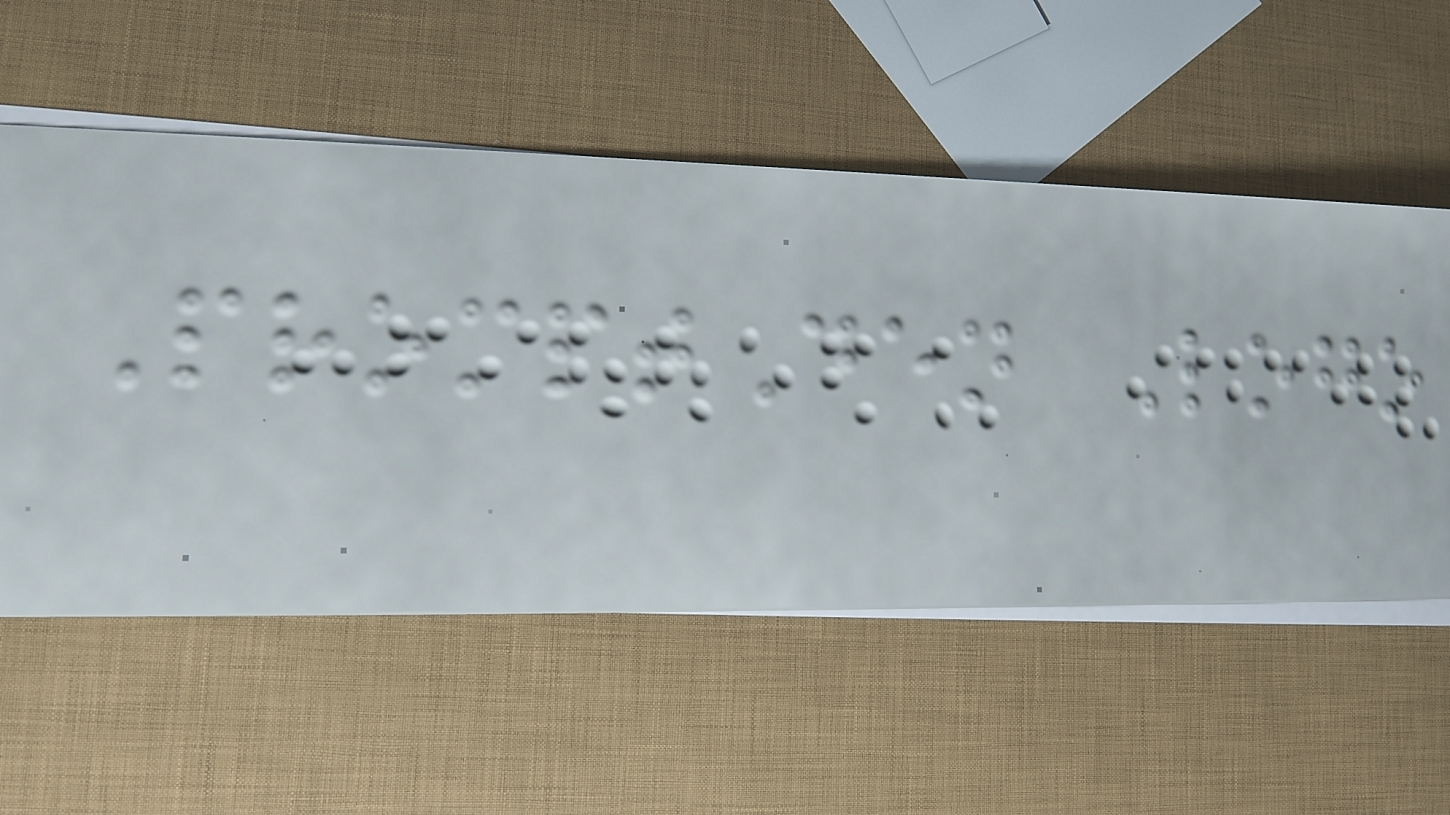PromptDen Logo
